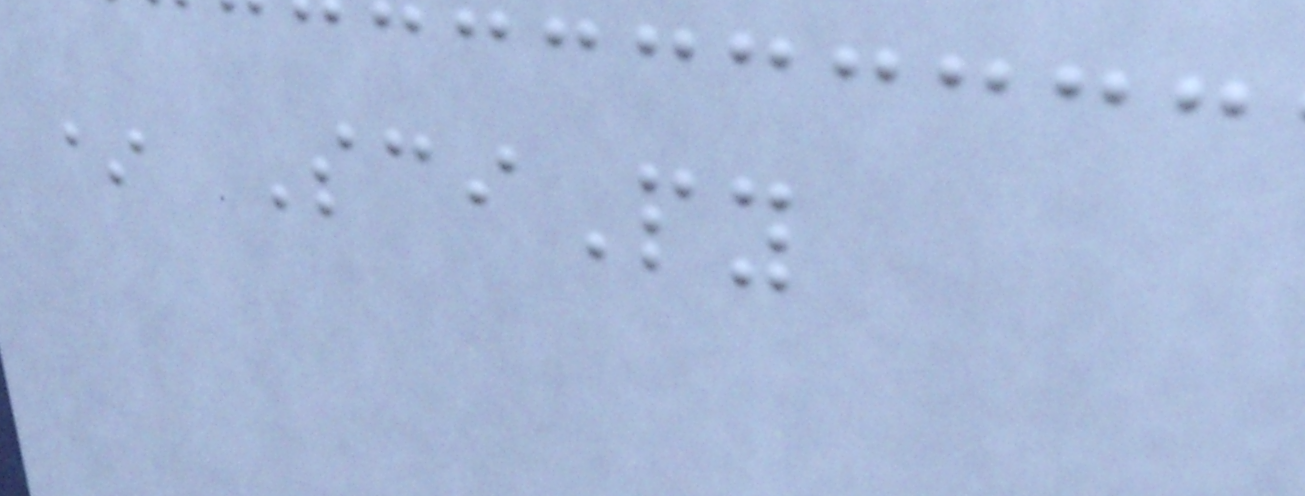* SciPy
